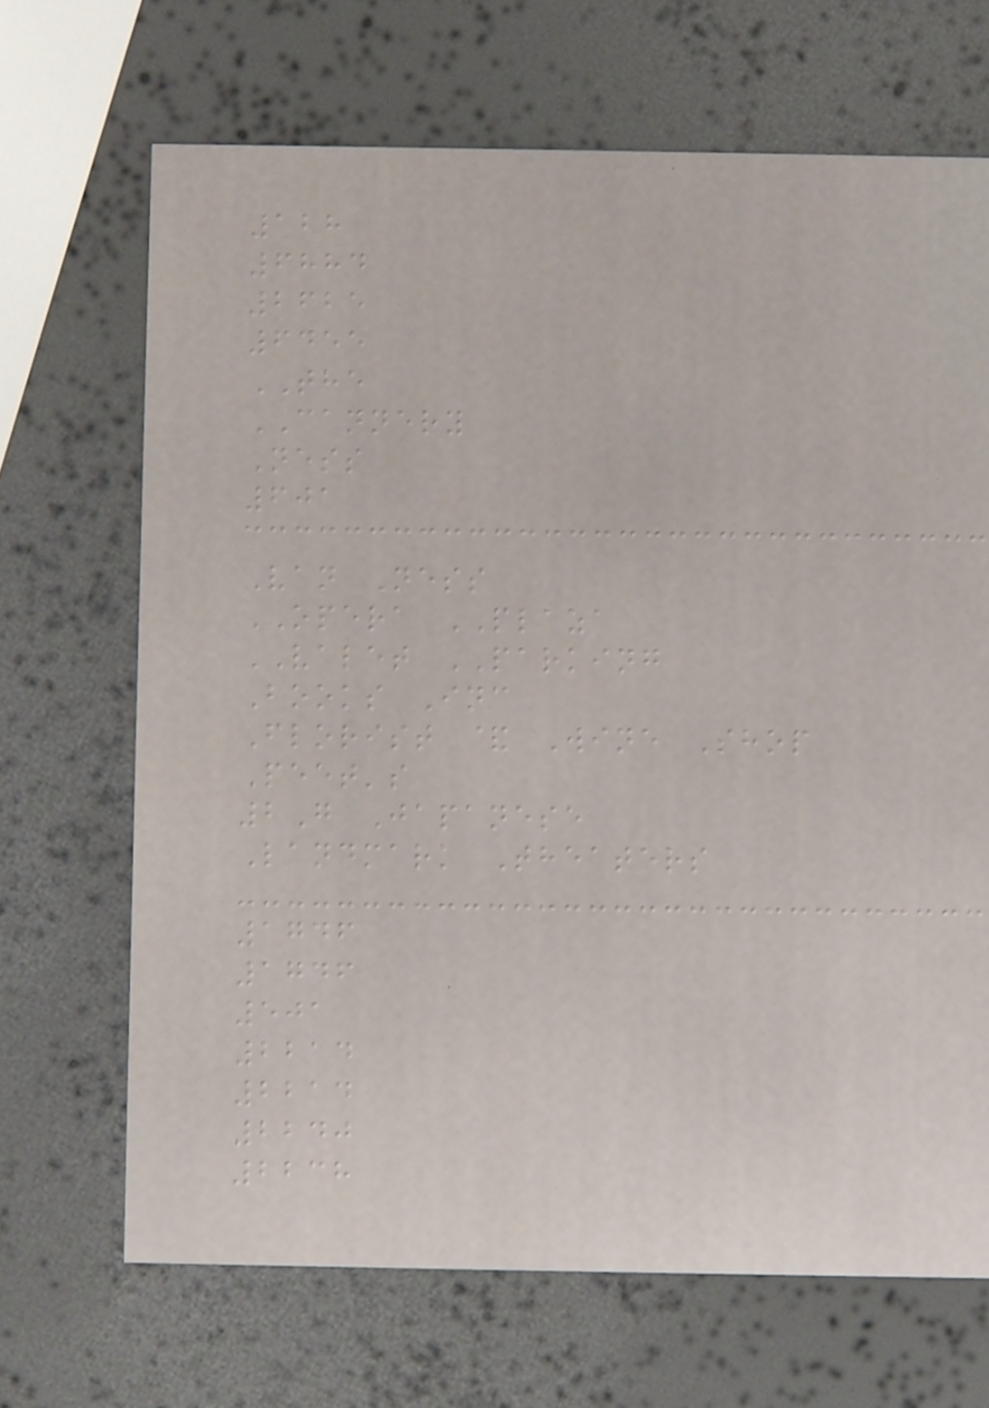128
6884
2625
6455
THE
CANNERY
Ness
601
Van Ness
OPERA PLAZA
VALET PARKING
Books Inc
Florist & Wine Shop
Peet's
2G Japanese
Landmark Theaters
1746
1746
501
2214
2214
2240
2238
